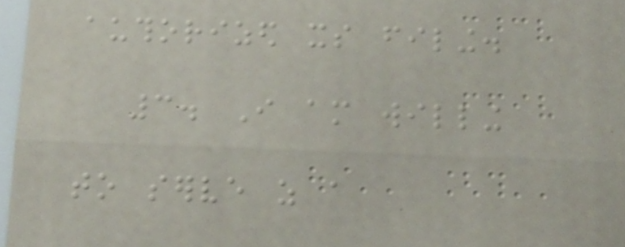authorized its filing.
3. I am willing
to serve as a
